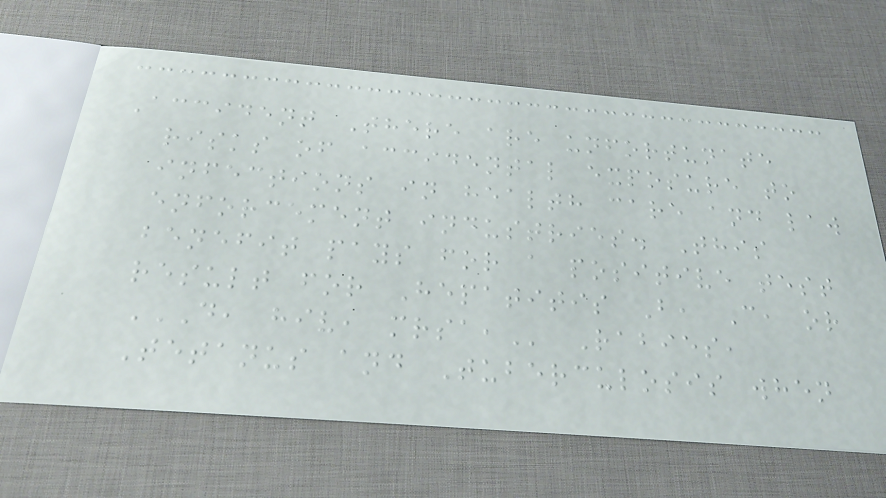Accident There are unfortunate
risks of accidental exposure to
infections in health care and law
enforcement industries. This
benefit pays for a positive test
result for Hepatitis B, C, or
D, HIV, MRSA, Rabies,
Tetanus and Tuberculosis when
